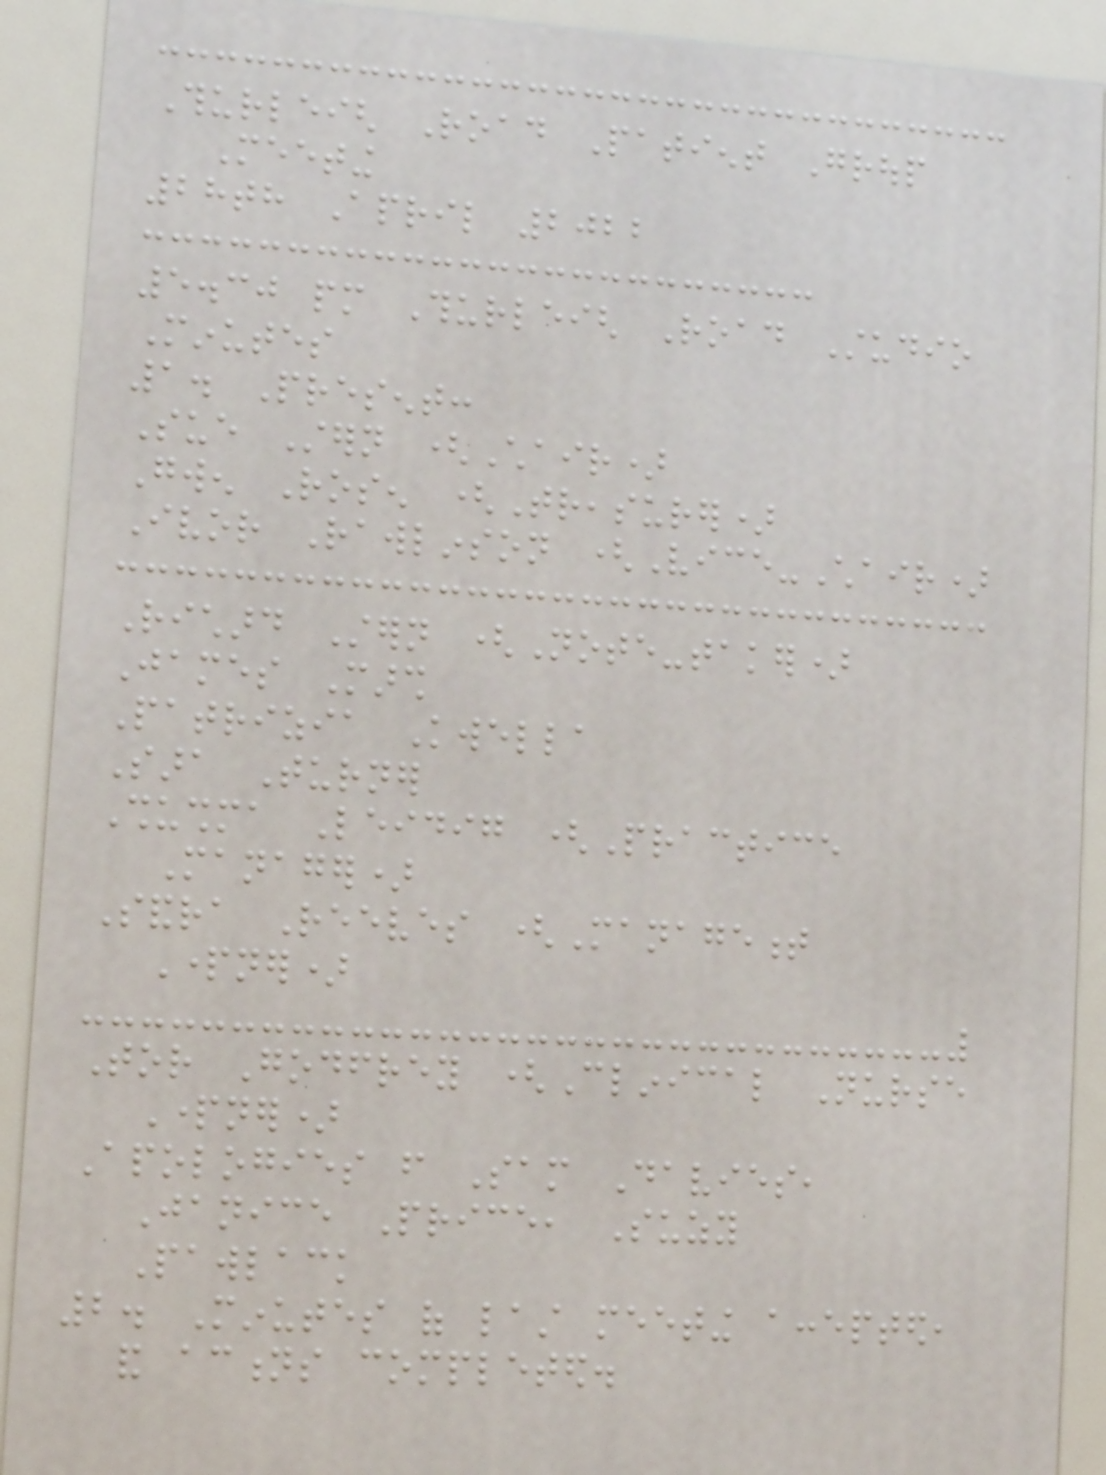Thurleigh Road Patient Group
Meeting
28th April 2022
5.30 pm Thurleigh Road Studio
Minutes
1. Present:
Sue Stern (Chair)
Gwen Rosen (Treasurer)
Ivor Rawlinson (Vice-Chair)
Richard Stern (Note-taker)
James Marsh
Patrizia Kwella
Sara Turner
Shushma Leidig (Practice
Manager)
Sandra Reeves (Management
Partner)
Tor Godfrey (Clinical Nurse
Partner)
Apologies from Sam Davies,
Janice Price, Suzy
Pawlack
2. Minutes of last meeting accepted,
and actions completed.
